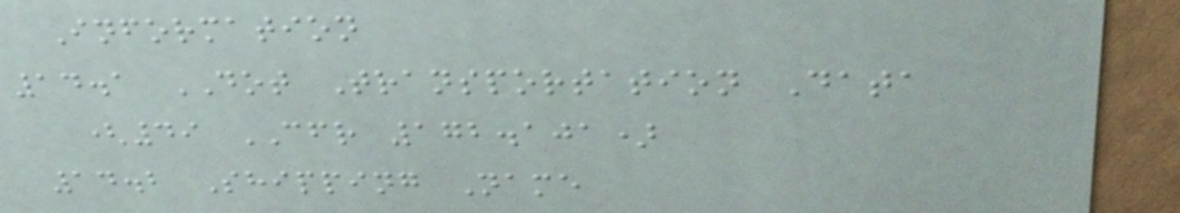Information
14.1 DOT Transportation Data
(49 CFR 172.101)
14.2 Shipping Name
